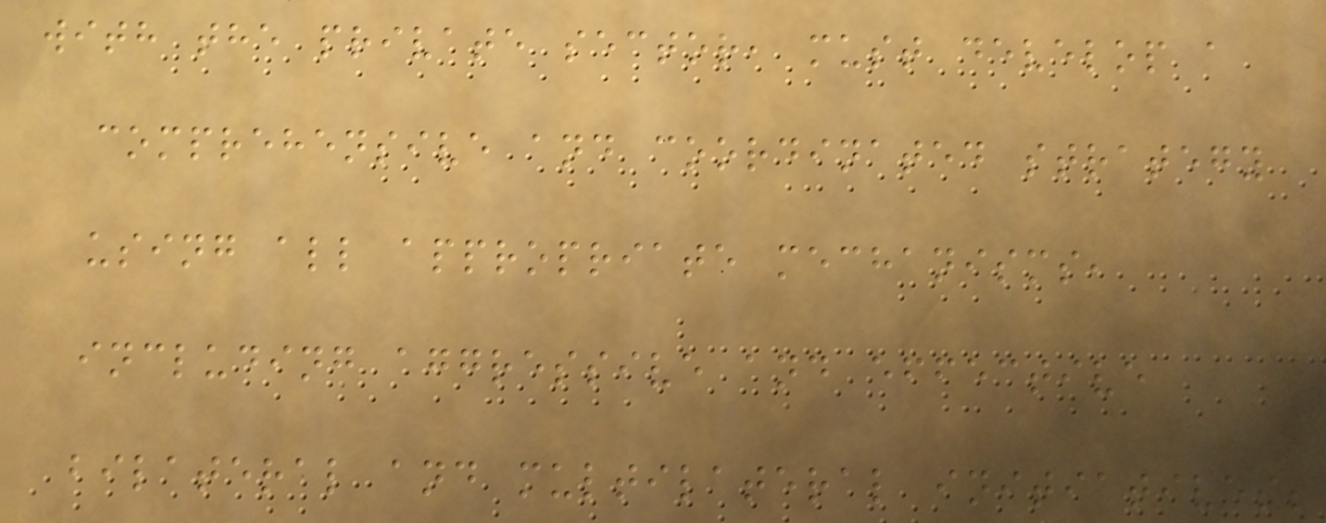with the private sector, must develop a
comprehensive and coordinated strategy
using all appropriate mechanisms,
including aggressive and effective
bilateral and multilateral initiatives;
